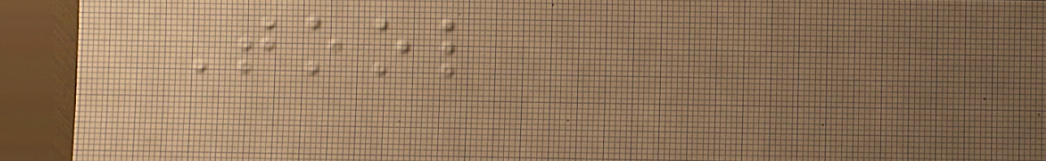Tool
